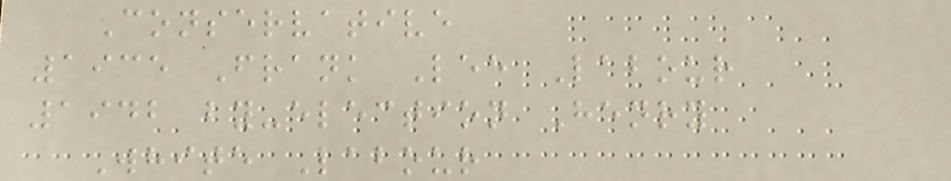Conservative
1935 Frank Lee Labour
1942 by-election Henry
White Labour
